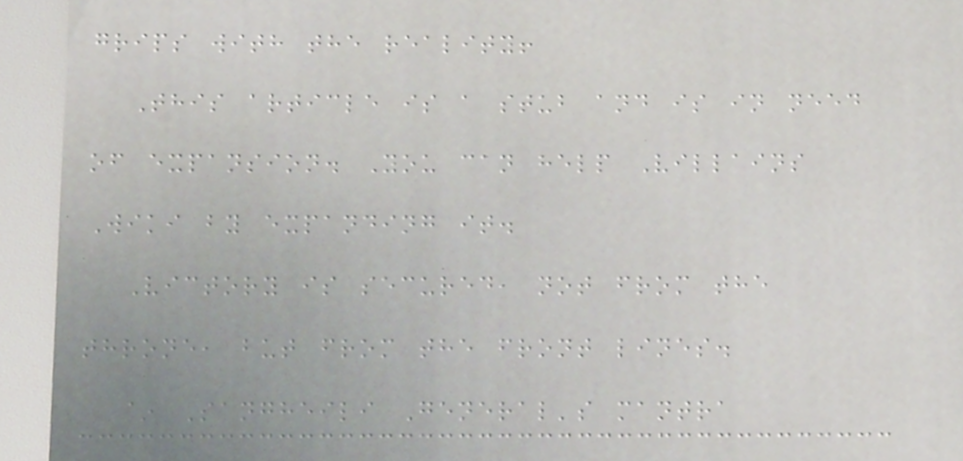grips with the reality!
This article is a stub and is in need
of expansion. You can help Villains
Wiki by expanding it.
Victory is secured, not from the
throne, but from the front lines.
~ Sangheili General's mantra
